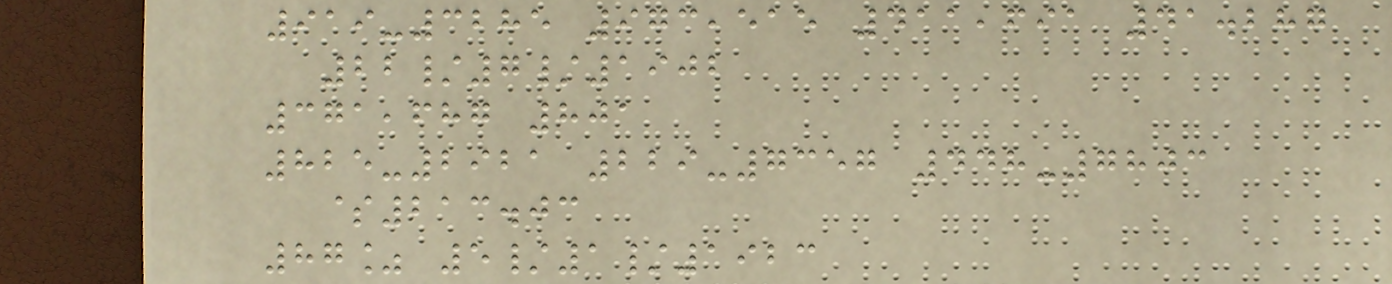919-3285 973,515 411,691 41.287
22/7/1902
371,687 801
825-2921 229-7357 448-7803
$213.03
87% 5/1/1923
